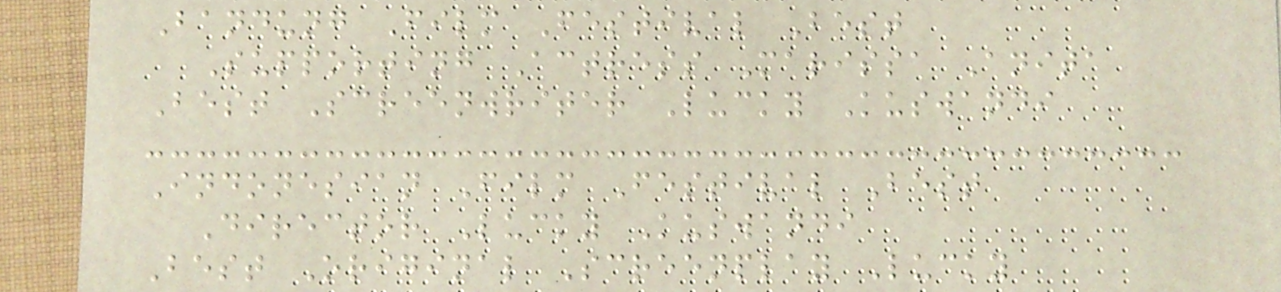Bandung Film Festival Best
Supporting Actress Marissa Anita
Best Screenwriter Lucky Kuswandi
Indonesian Film Festival Best
Director Lucky Kuswandi
Best Original Screenplay Lucky
